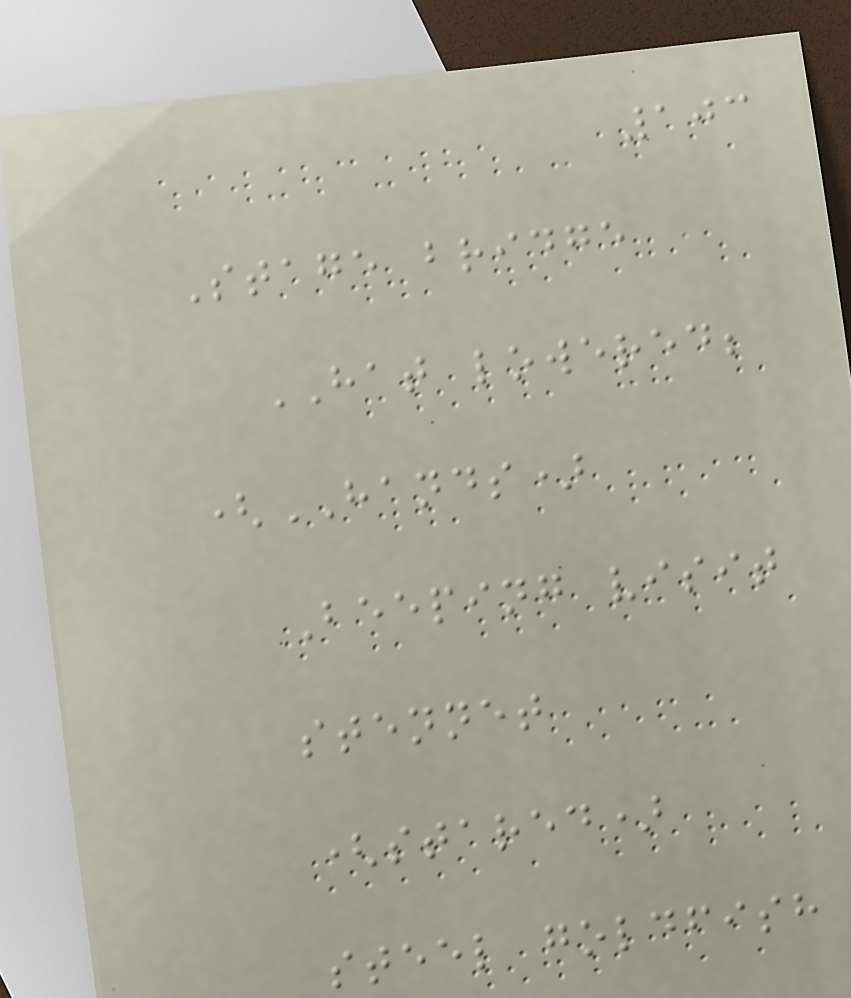103
Stage bridge
HAT lowered;
(HANDS)
Beeping visit
stennet
(stared)
steel goldfish
